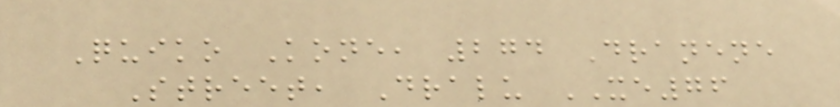Quiko Kone, 274 Dranene
Street, Dralu XE76
